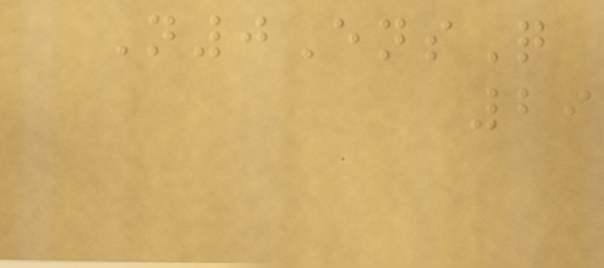N0EnsQ
29
